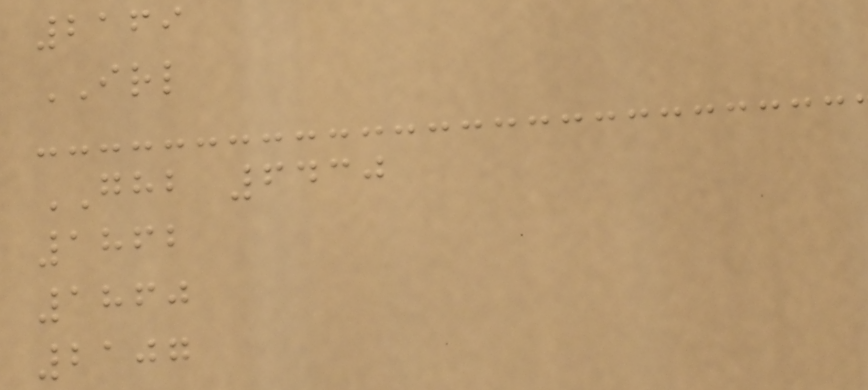2169
IRL
GHB 6430
1862
1860
2107
